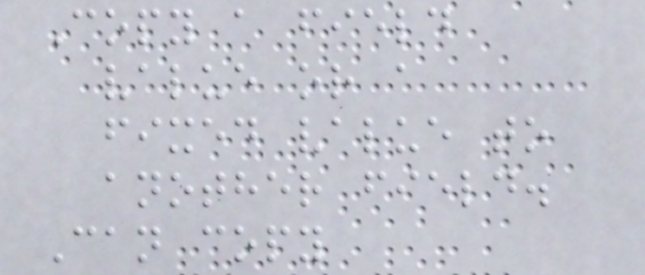Copy a field
value or a
fixed value to
another field.
Can copy
